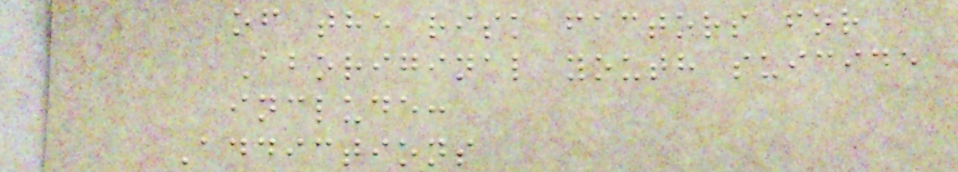of the risk factors for
Aboriginal youth suicide
include:
Addictions
